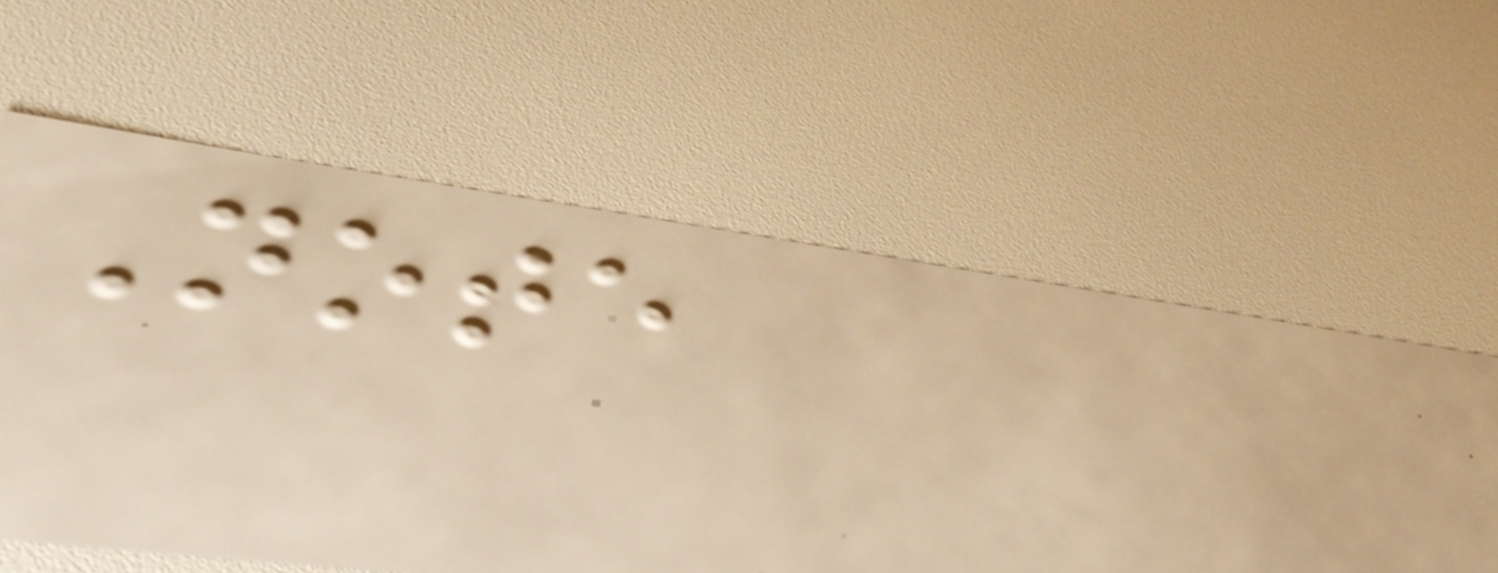Note
